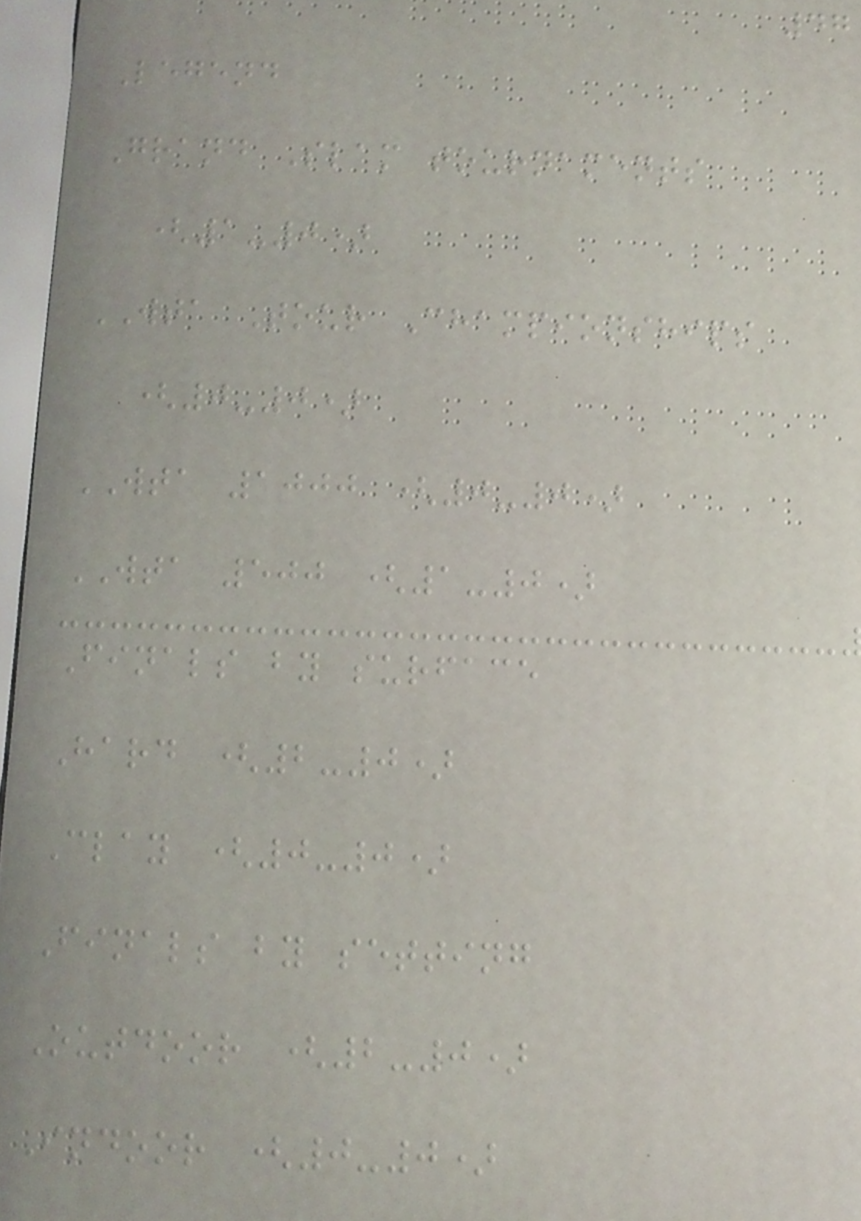47
Legend
Grand Slam tournaments
(1-0)
WTA Tour Championships
(0-0)
WTA 1000 (0-0)
WTA 500 (1-0)
Finals by surface
Hard (2-0)
Clay (0-0)
Finals by setting
Outdoor (2-0)
Indoor (0-0)
